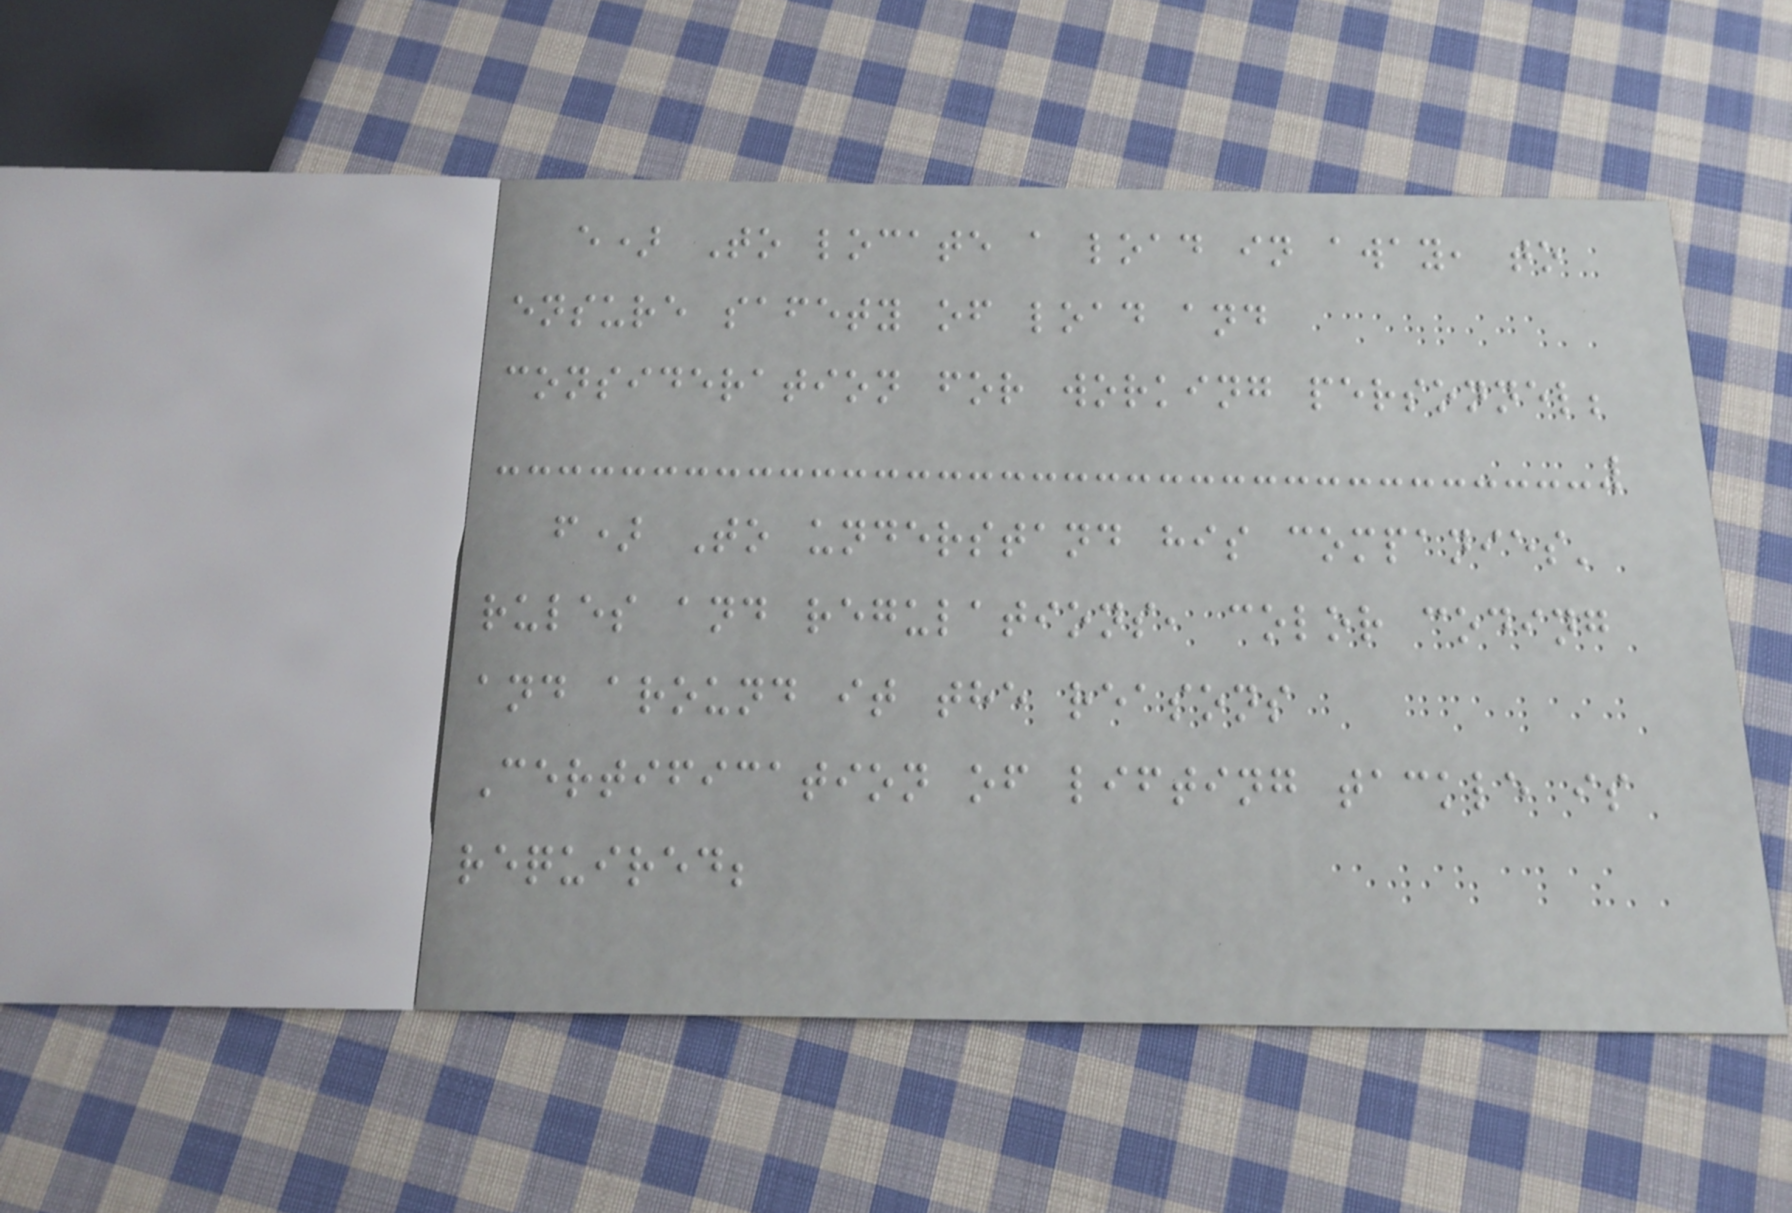e) To locate a load in away, to
ensure safety of load and
consideration for working personnel;
f) To understand his companies'
rules and regulations, color coding
and around it the reasons
Certification of lifting tackle is
required;
